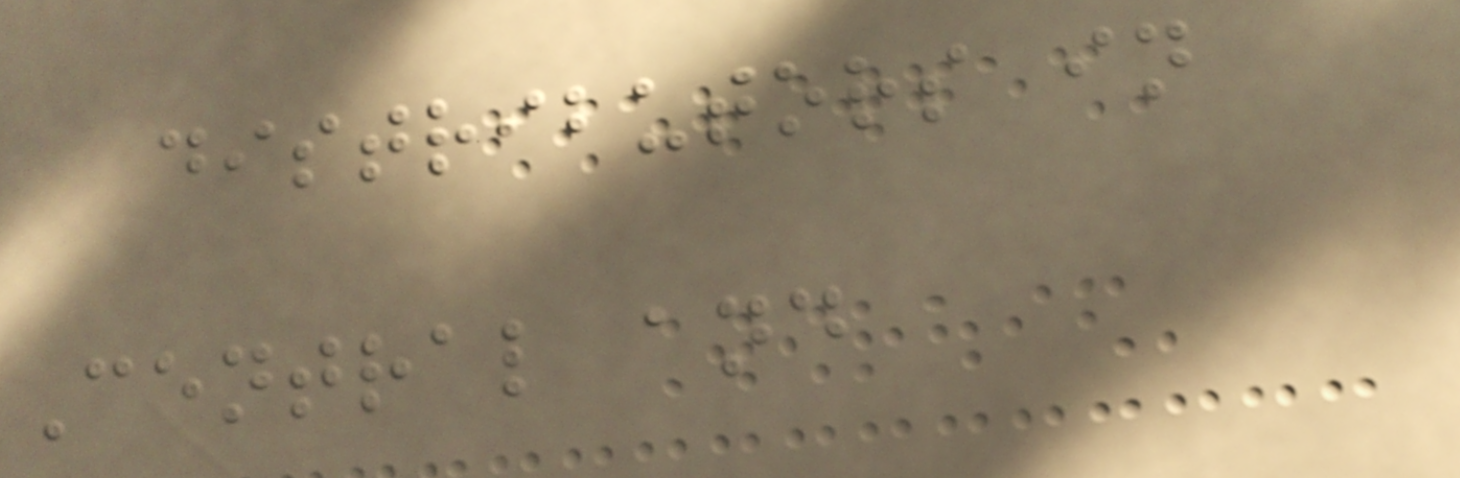distributors in
Central and
